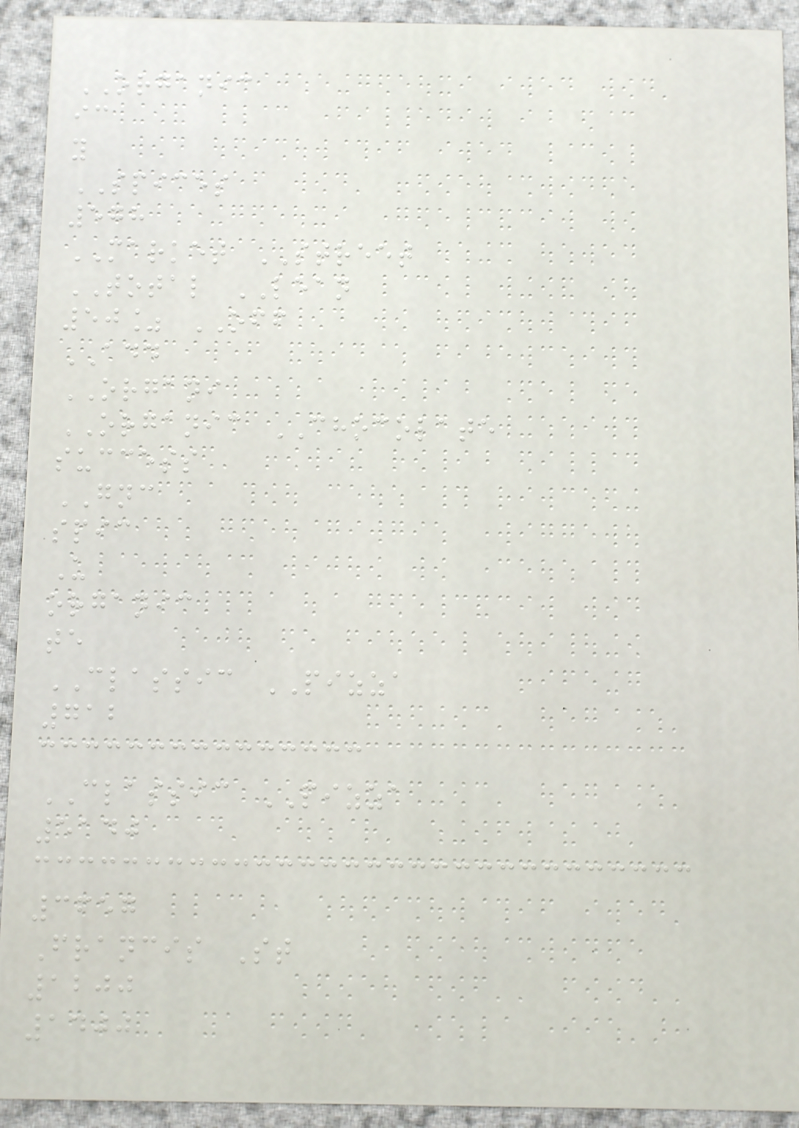ORGANIC
ic
y
SPICES
578
MARKET STREET
TOTAL LEAN
50% OFF
ADD
ORGANI
ORGANIC CHOCOLATE
success
GNC
spic
U
organic
te
CLASSIC PIZZA
712
CLASSIC PIZZA
5140
3657
Francis St
1200
1400
